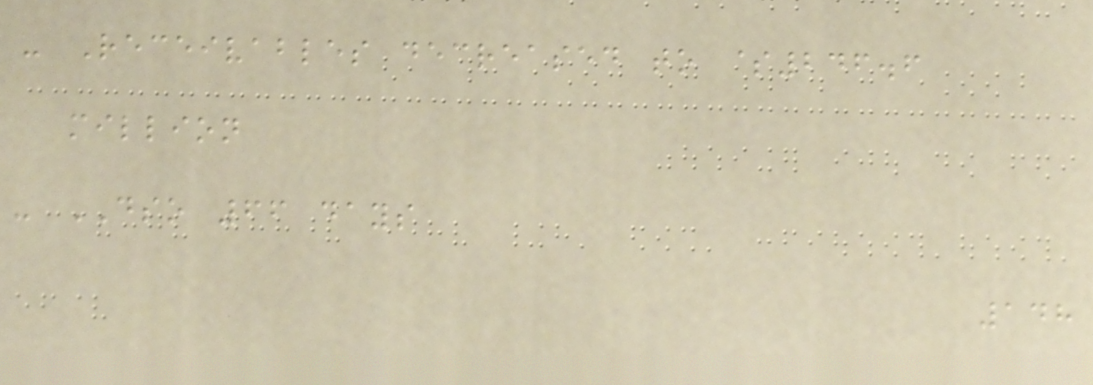- Receivables decreased to $246.6
million
- DSO 66 days
148
